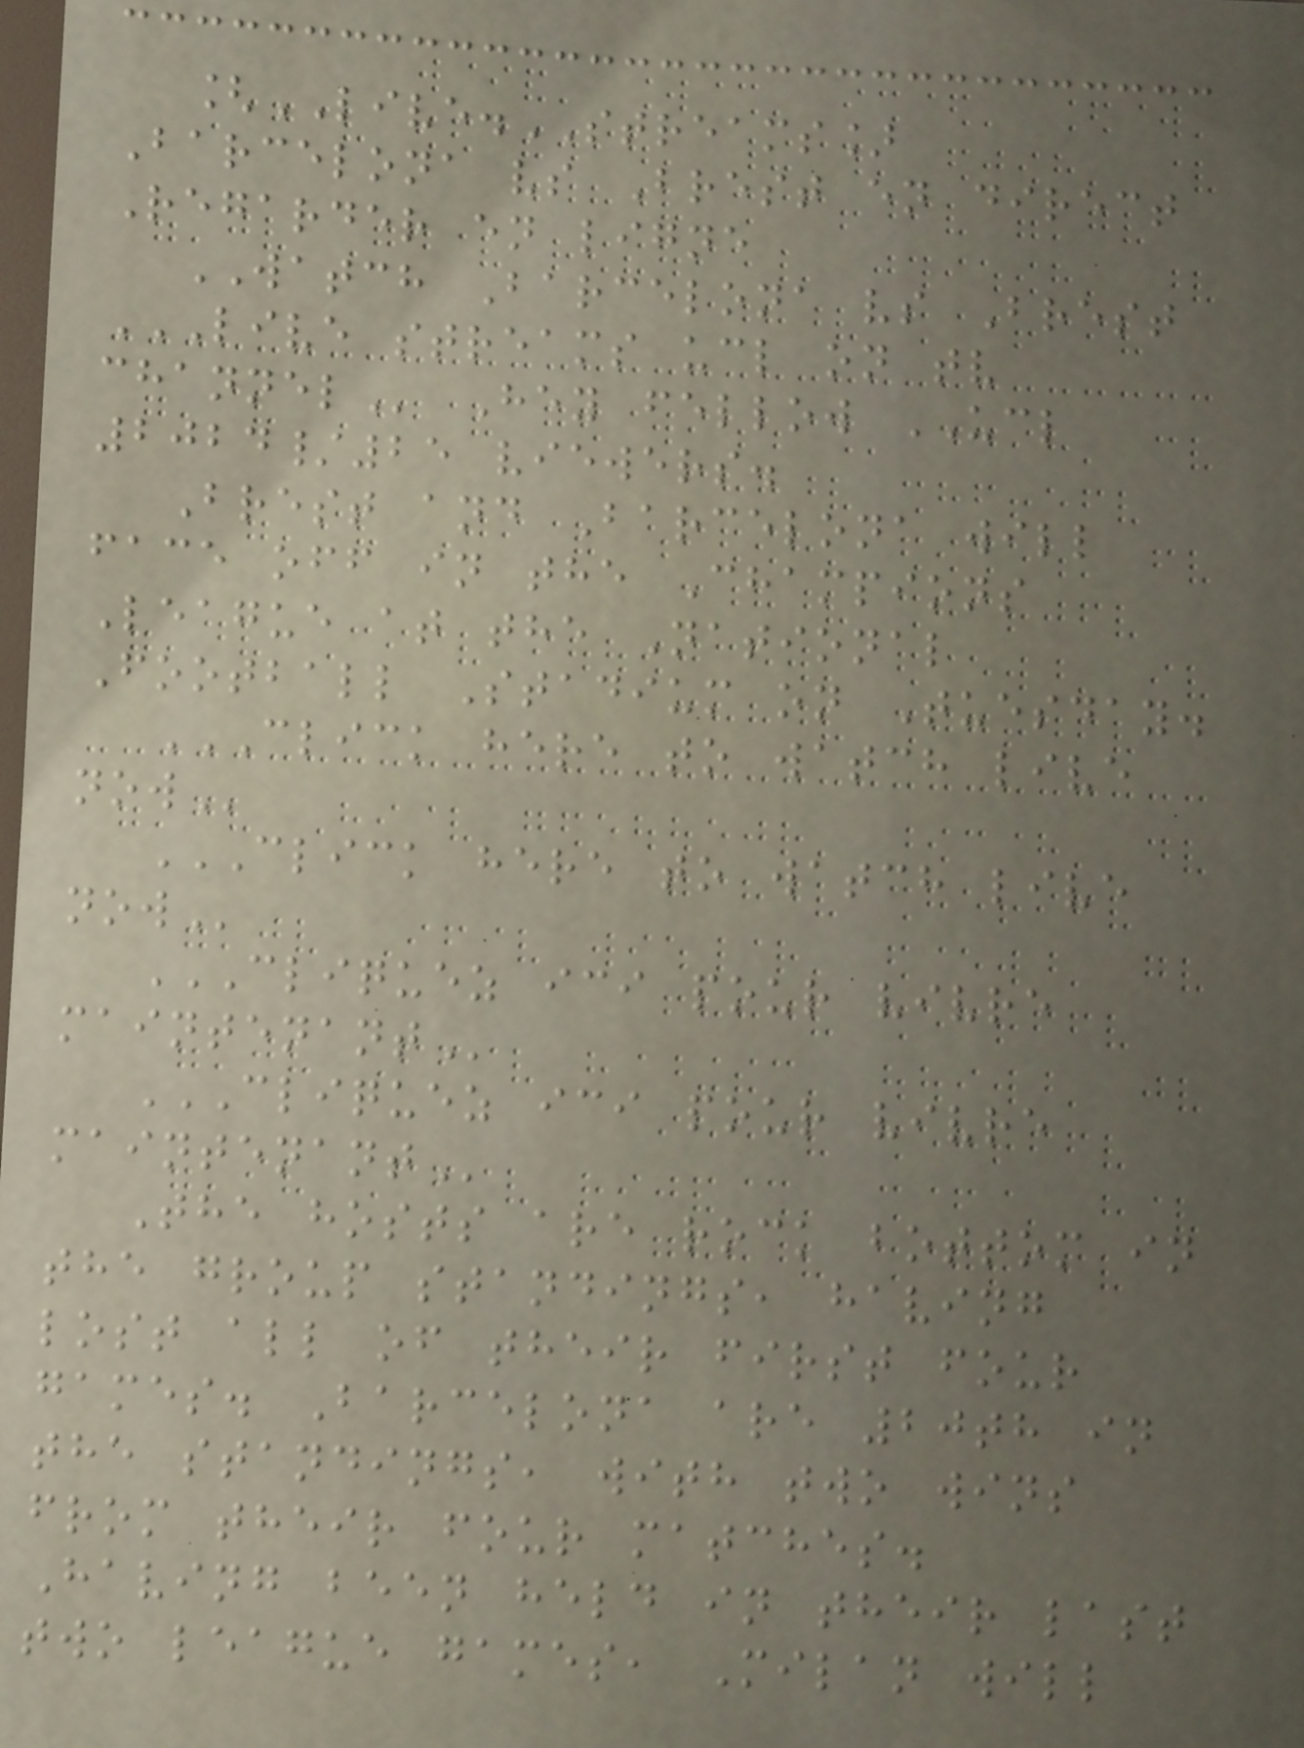[LIVE.STREAMS]
Barcelona vs Brest en direct
Regarder en ligne
WATCH Barcelona vs Brest
LIVE STREAMS UCL ON TV
CHANNEL Hey fellow UCL
2024/25 viewers.
Brest and Barcelona will
face off in the Champions
League at the National
Football Stadium on Tuesday.
CLICK HERE TO WATCH LIVE
NOW
CLICK HERE TO WATCH LIVE
NOW
CLIQUEZ ICI POUR VIVRE
MAINTENANT
CLIQUEZ ICI POUR VIVRE
MAINTENANT
The hosts are rock bottom in
the group standings, having
lost all of their first four
games. Barcelona are 20th in
the standings, with two wins
from their four matches.
Having been held in their last
two league games, Milan will
